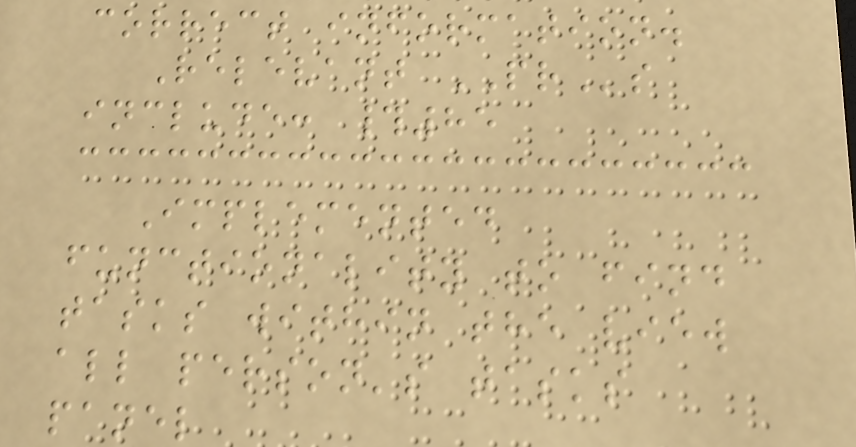correct information.
Relevant PRs
include: #85
Implemented
functionality to find
tasks within the view
all person's tasks
panel
